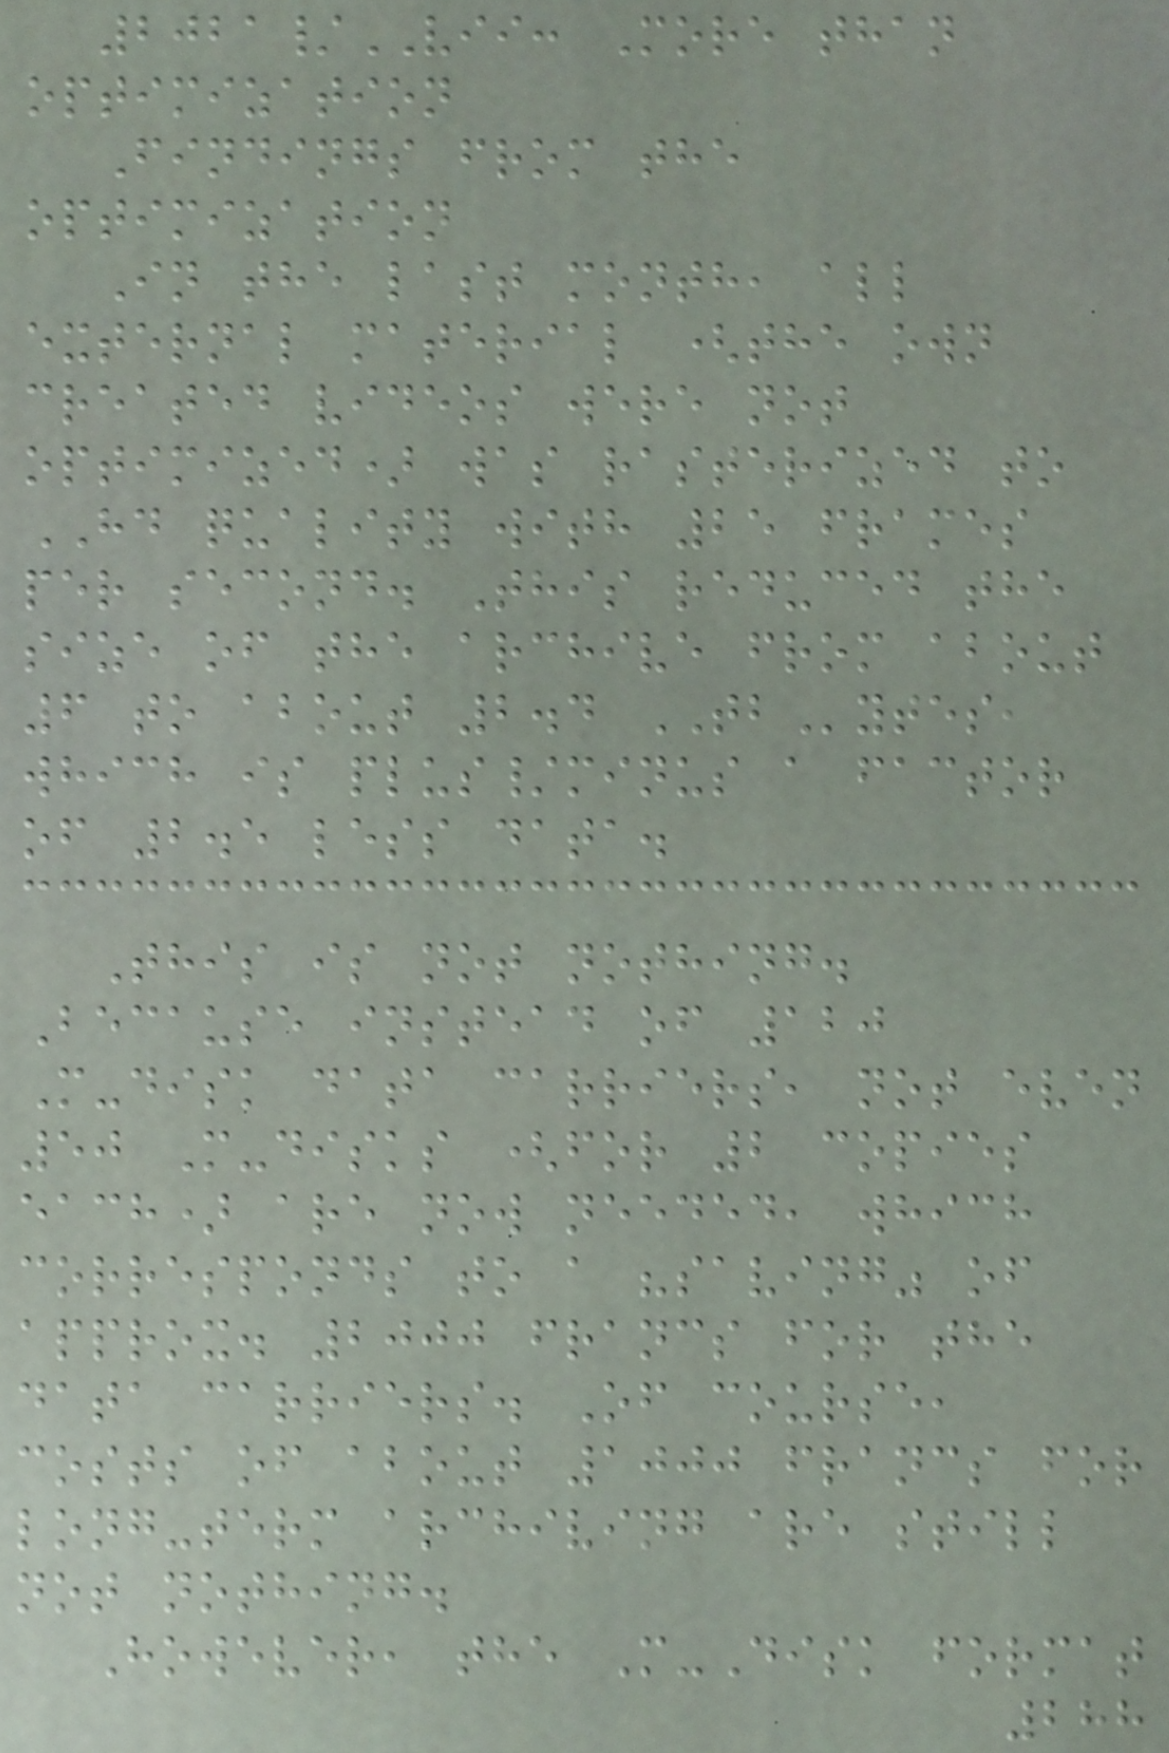2021/VII: More than
optimization
Findings from the
optimization
In the last month, all
external material (the own
created videos were not
optimized) was rasterized to
HD quality with 25 frames
per second. This reduced the
size of the archive from about
6 to about 2.4 TBytes,
which is plus/minus a factor
of 2.5 less data.
This is not nothing.
Because instead of 120
M-disk data carriers, not even
50 M-disks (for 2 copies
each) are now needed, which
corresponds to a "saving" of
approx. 2000 francs for the
data carriers. Of course,
costs of about 1000 francs for
long-term archiving are still
not nothing.
However, the M-Disk format
288
